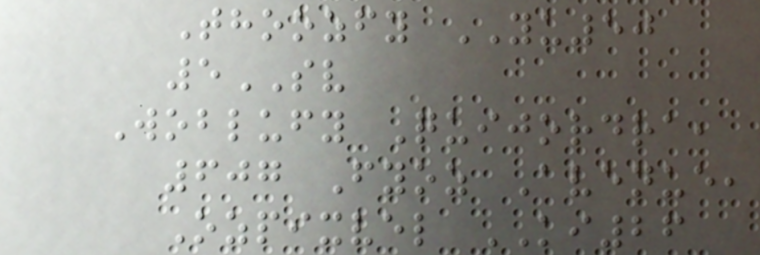Thoozfy YU50
5SV
Woblufy Quijordra,
607 Fyoz Avenue,
Ozpixvel KI26
